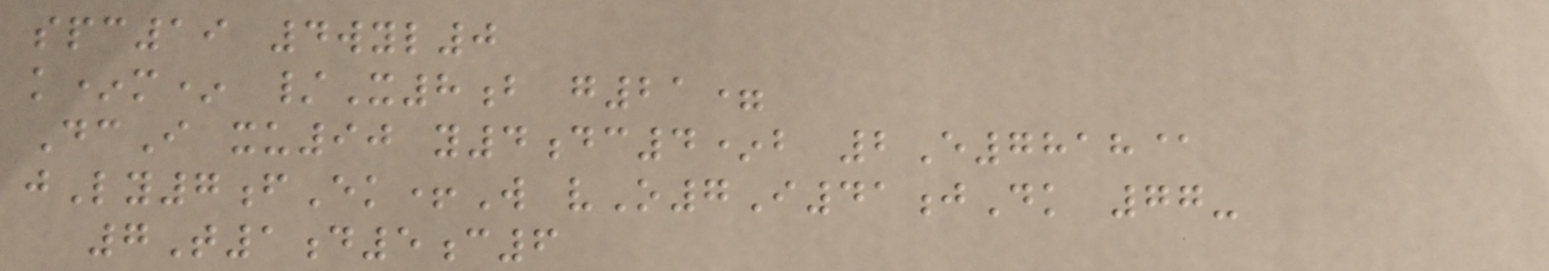spc19 4wyl0
k*m* /X8b g21=
DcI xu90 y4dc4*b 2E7818@
jLy7fEk+W vO7I41jDk 77-
7T1d5c6
